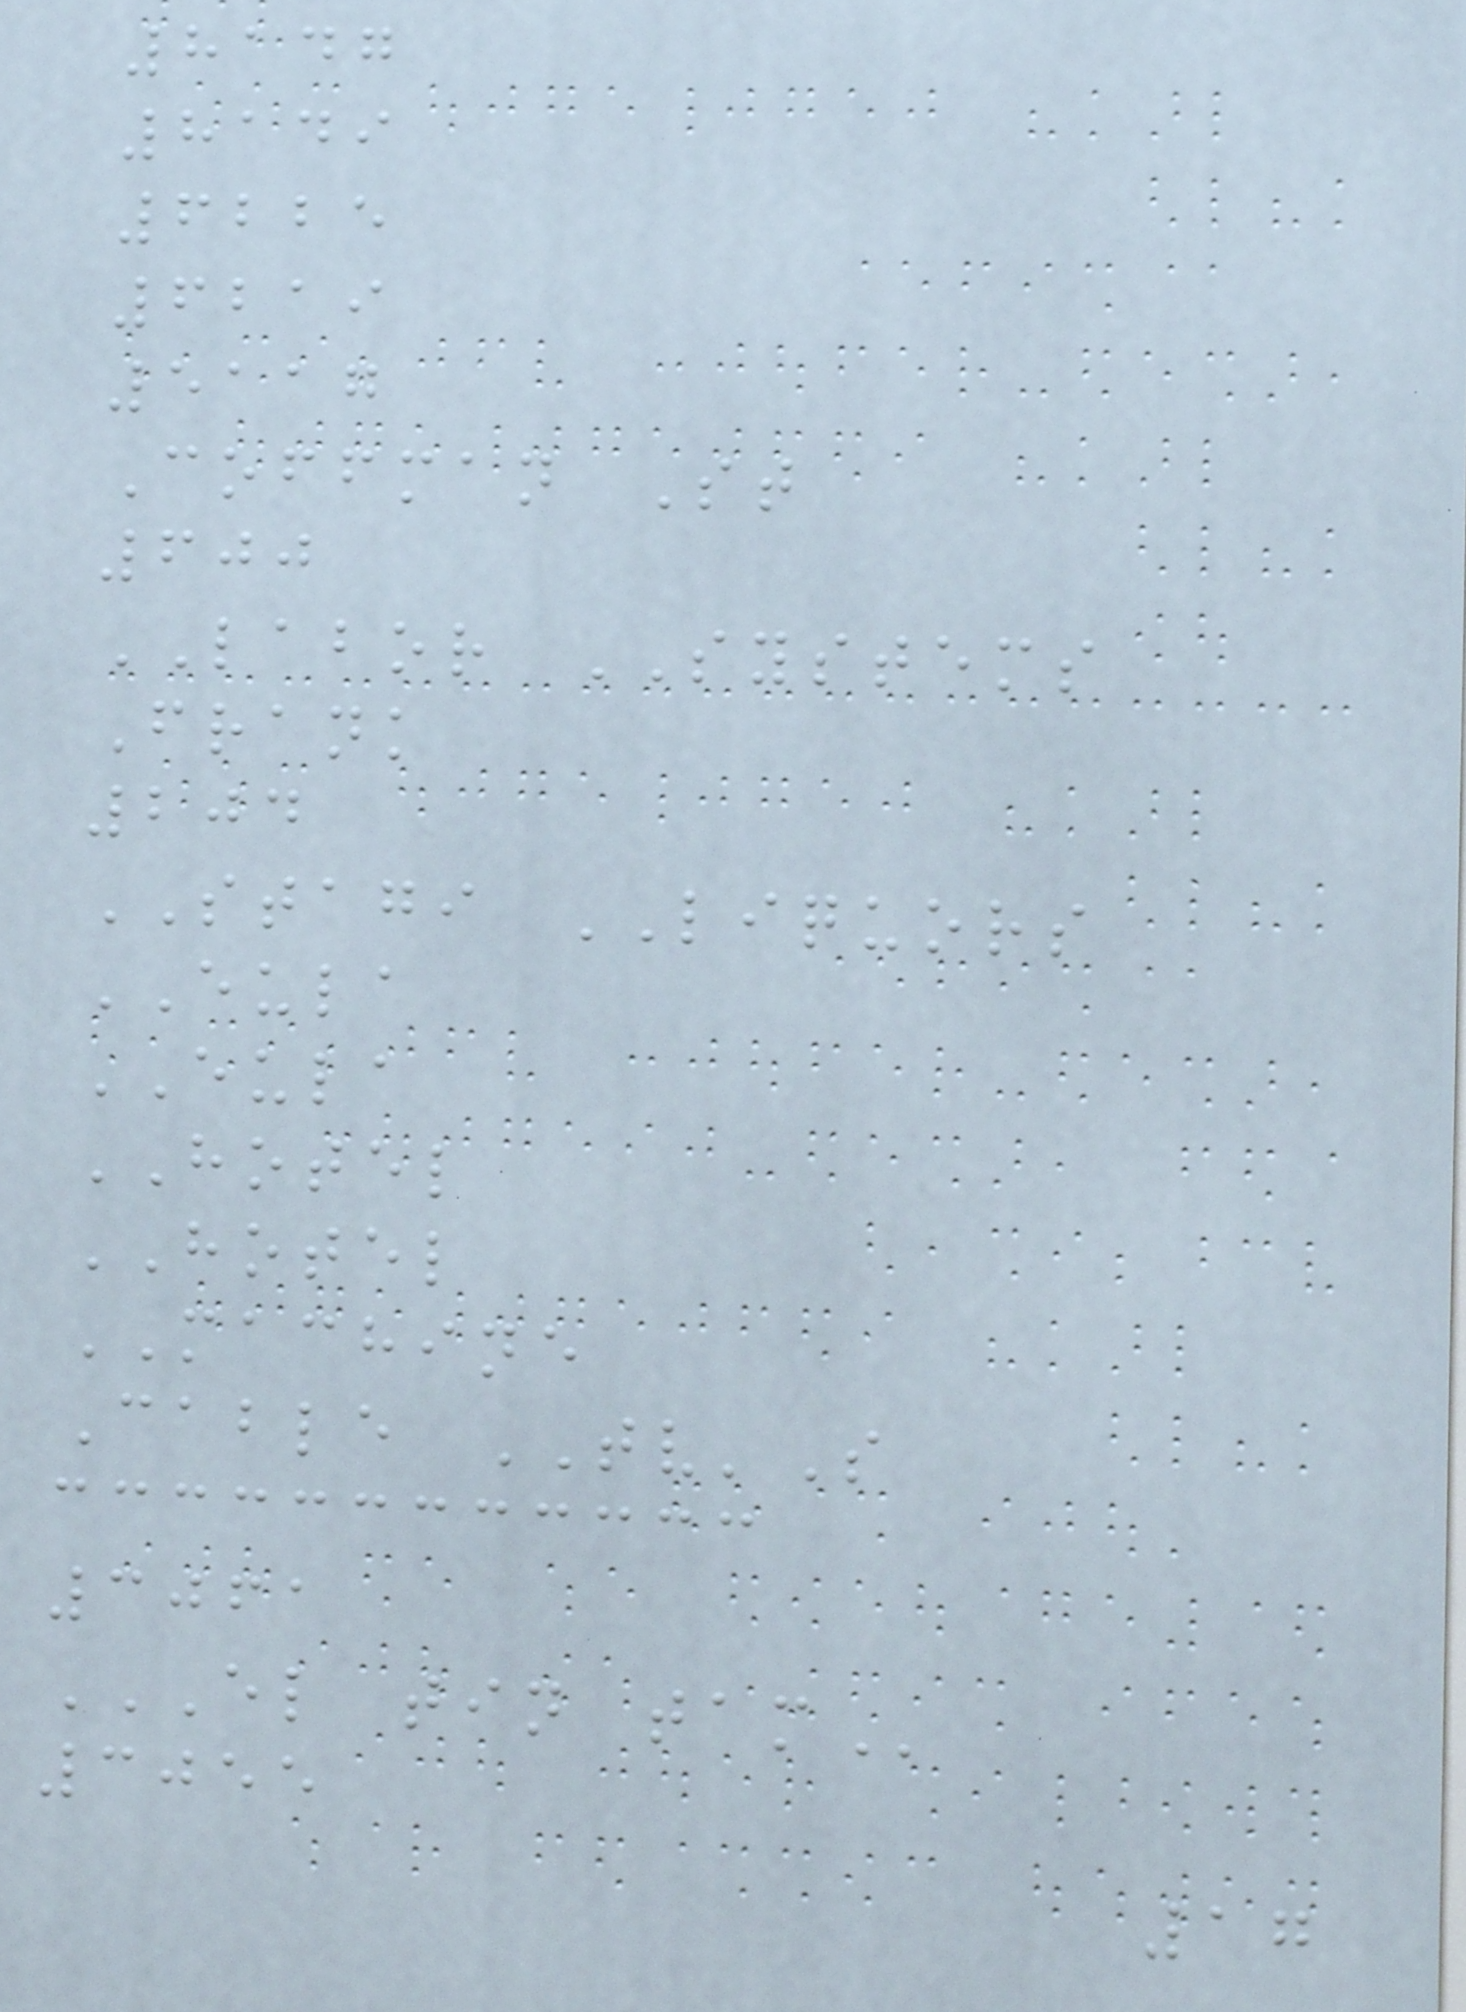8147
8149
6225
6219
5117
Coffman St
600
LABOR SYSTEMS
Frank
204
STAGI LIQUORS
EULA
EULA
HOTEL
HOTEL
MACHINE
Cable TV'S
3061
EL TIN TAM
3055
17
